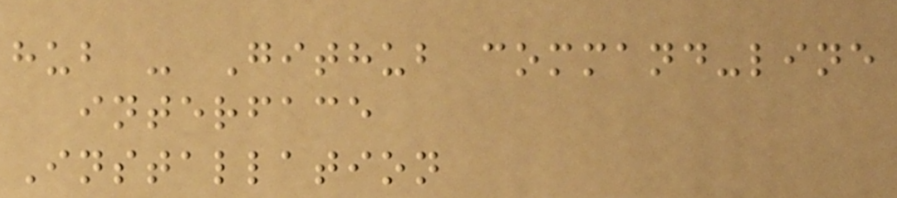hub - Github command-line
interface
Installation
